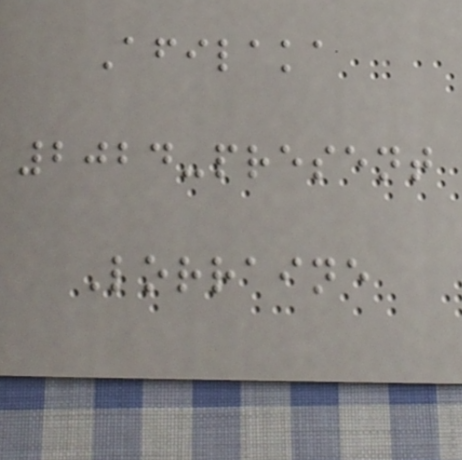Afilaka
2024-present
Lorraine
